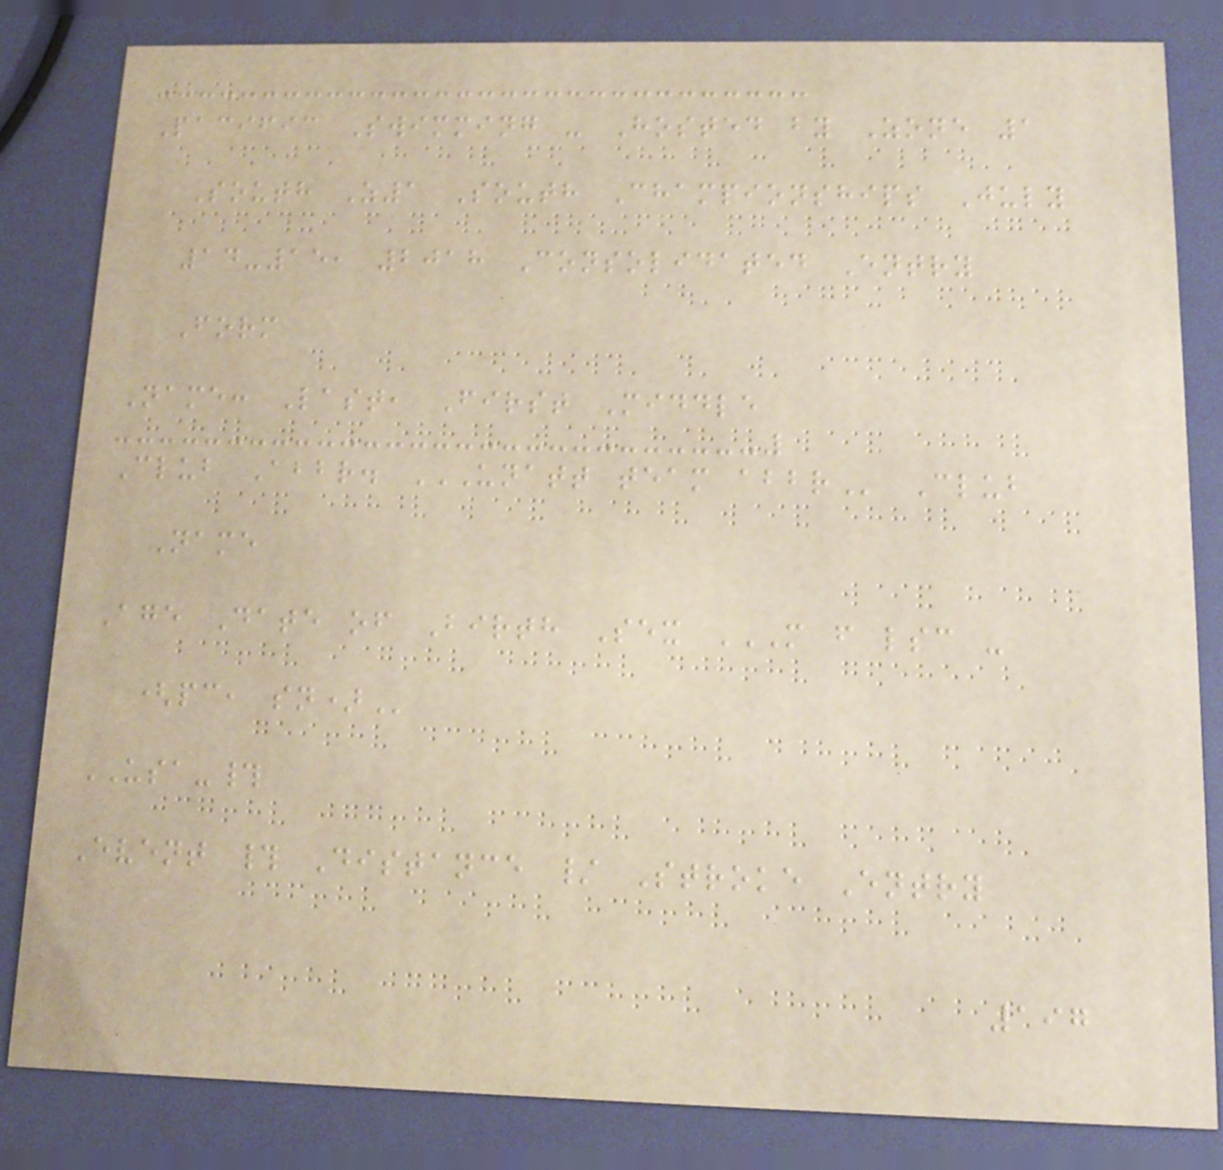Pacific Swimming - Hosted by Zone 1
South Z1 South Championships July
14-15, 2018 Consolidated Entry
Form
Name: Last, First Middle
Club Abbr. UNATT TEAM ABBR Club
Name
Age Date of Birth Sex M F LSC -
(PC, SN)
USA-#
Event # Distance / Stroke Entry
197
